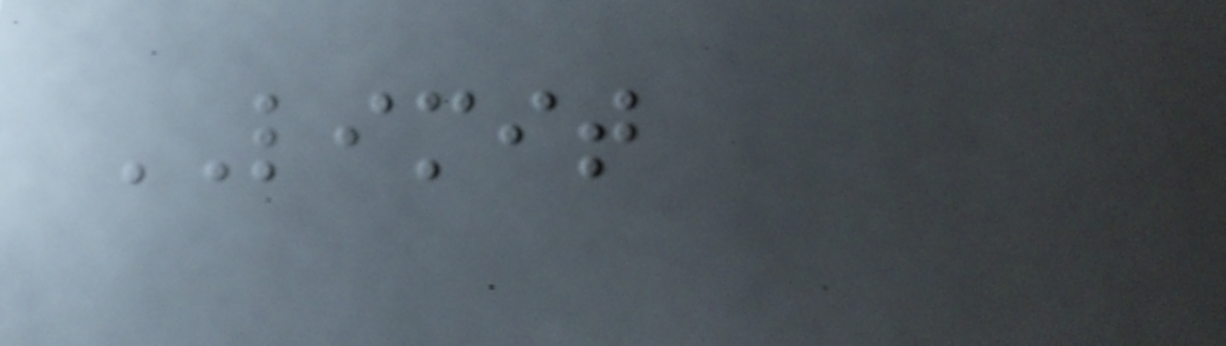LIMIT
